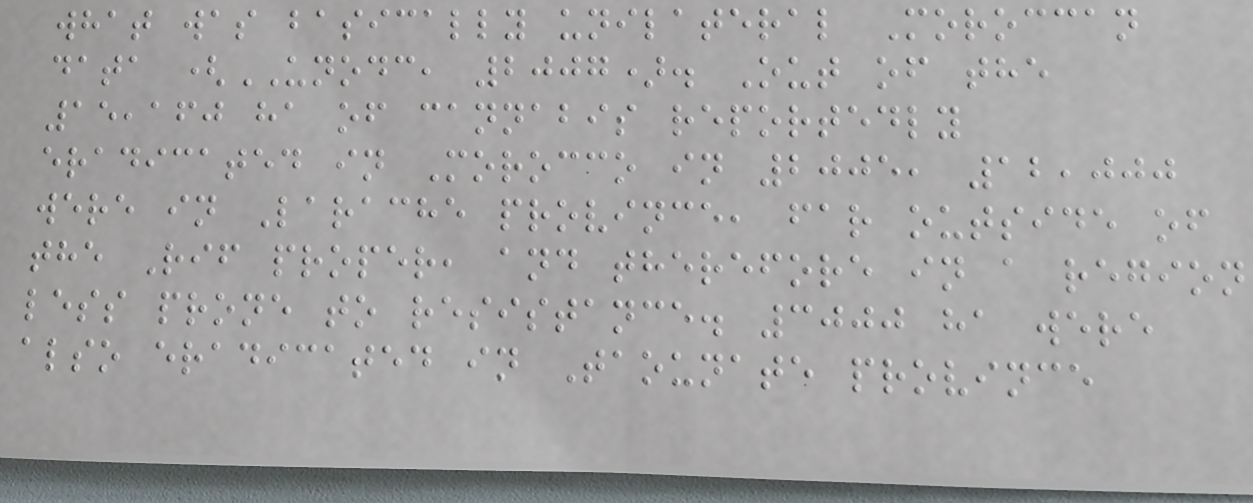what was basically unilateral Moroccan
data (UNODC, 2007). Out of the
15,160 ha of cannabis reportedly
eradicated in Morocco in 2005, 12,000
were in Larache province, far outside of
the Rif proper, and therefore in a region
less prone to resistance. 3000 ha were
also eradicated in Taounate province
